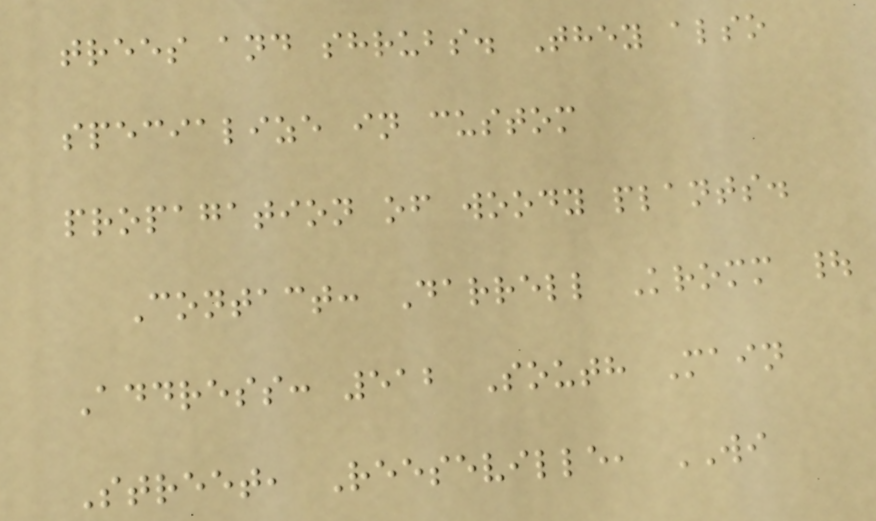trees and shrubs. They also
specialize in custom
propagation of woody plants.
Contact: Darrell Kromm |
Address: 512 South Main
Street, Reeseville, WI
